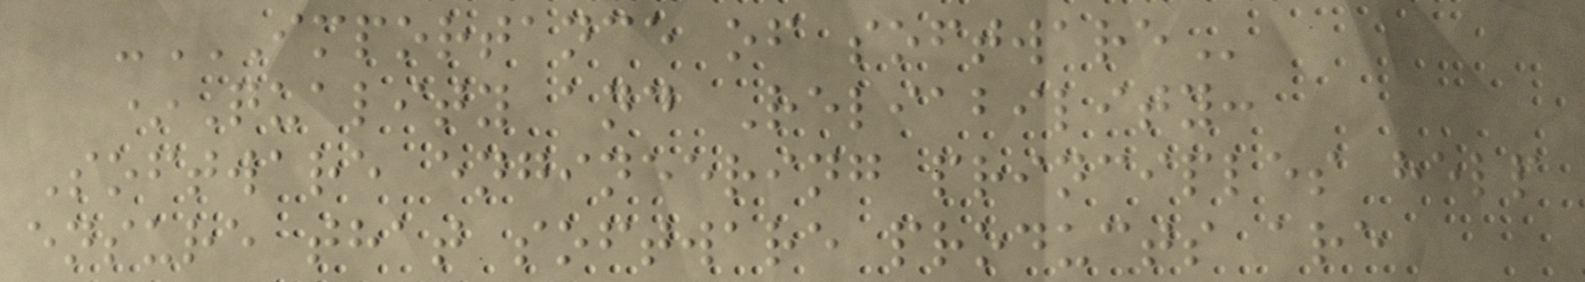-IMPORTANCE OF SOFTWARE
*Quality and Reliability:
Software engineering principles help
ensure that software products are
